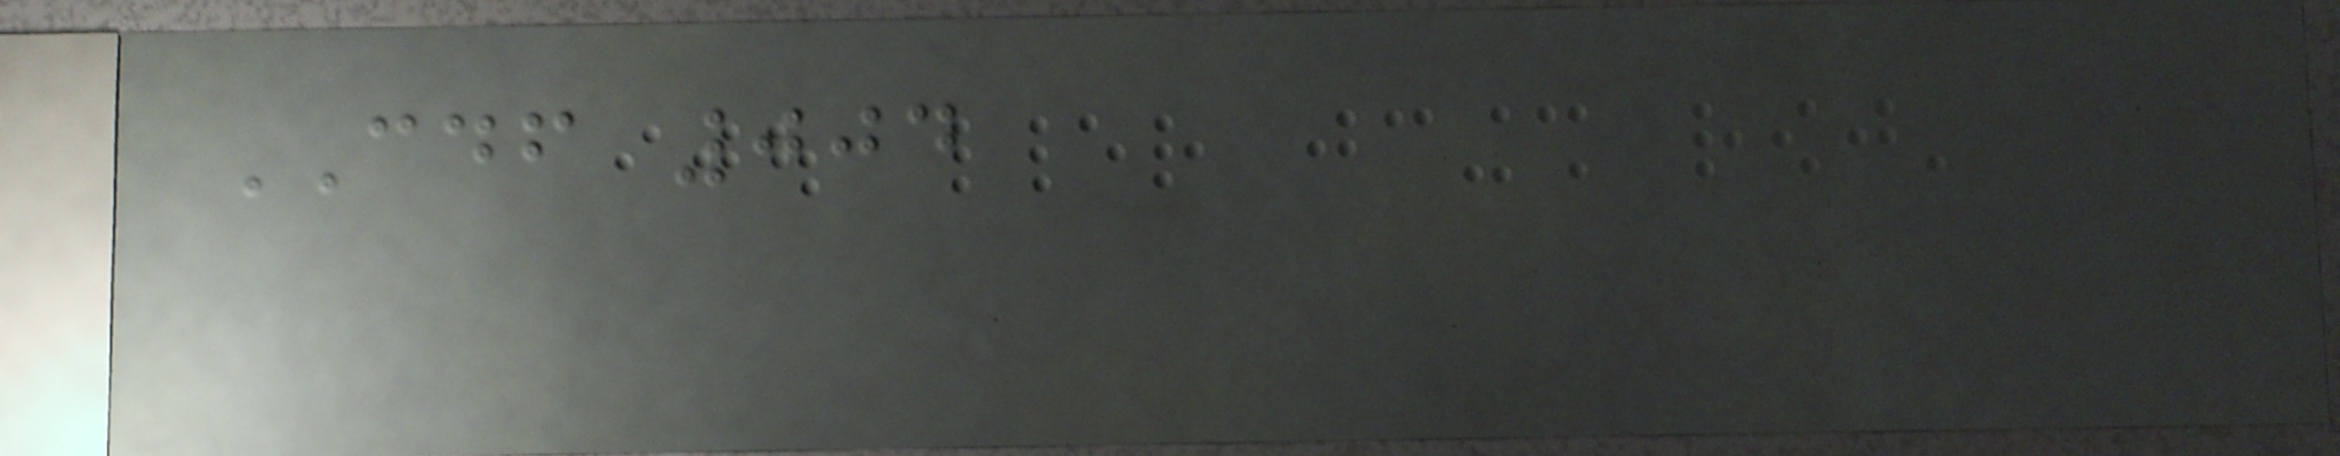CDF 004
